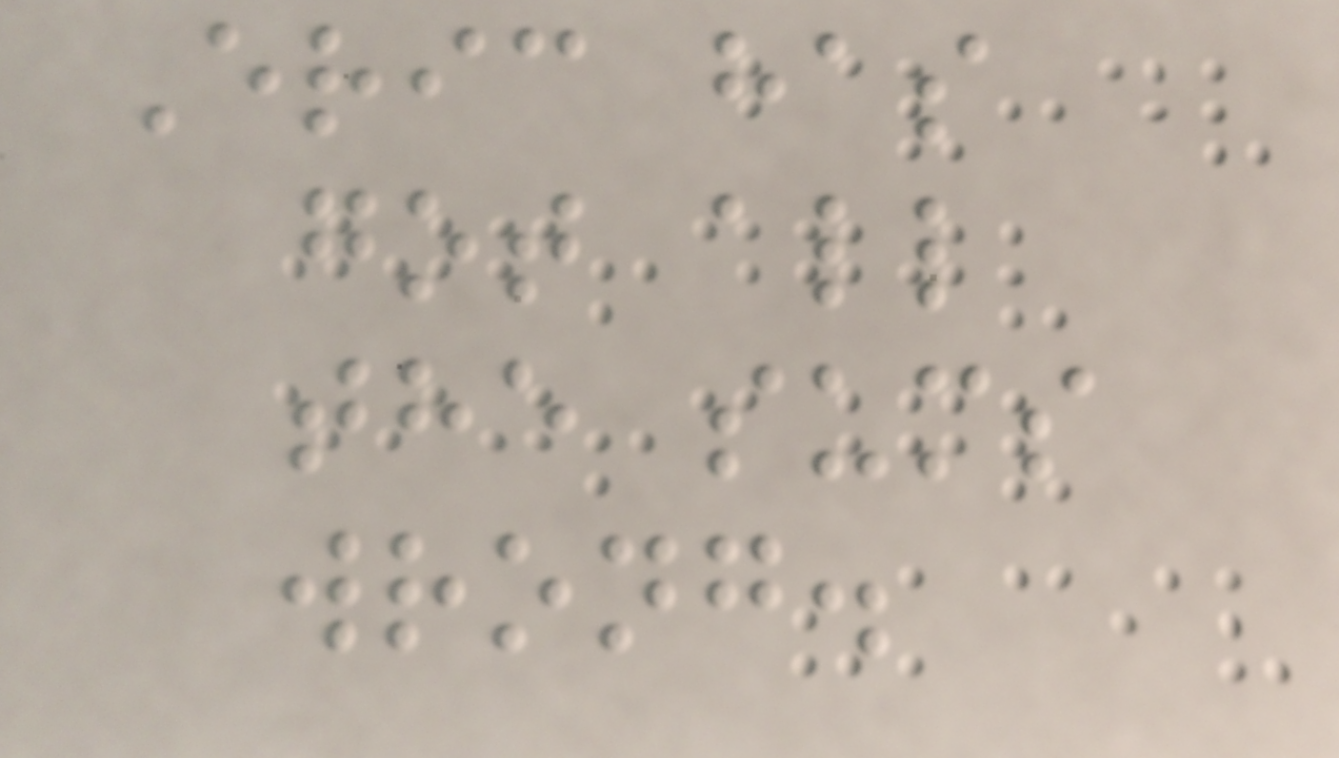Eric has
got all
the sums
wrong.
